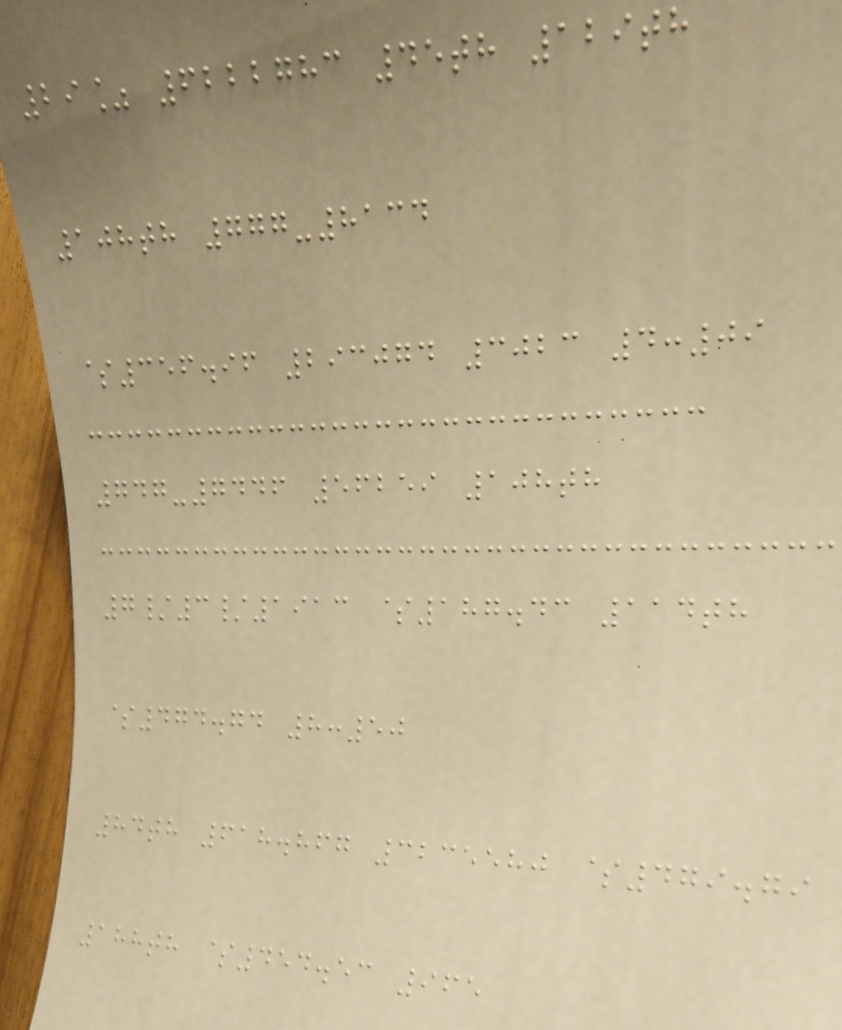29% 6222783 45th 129th
108th 777-8134
$356.96 293074 3023 4:09
747-7446 56259 108th
7/3/1913 $187.43 114th
$474.74 8:50
84th 618.867 3235580 $479.79
188th $454.53 965
